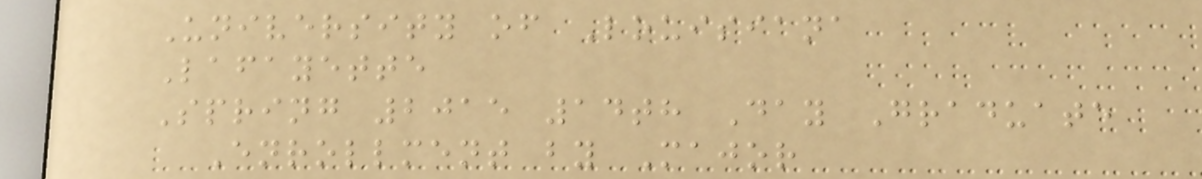University of Louisiana
Lafayette
Spring 2015 14th Day Graduate
Enrollment by Major
